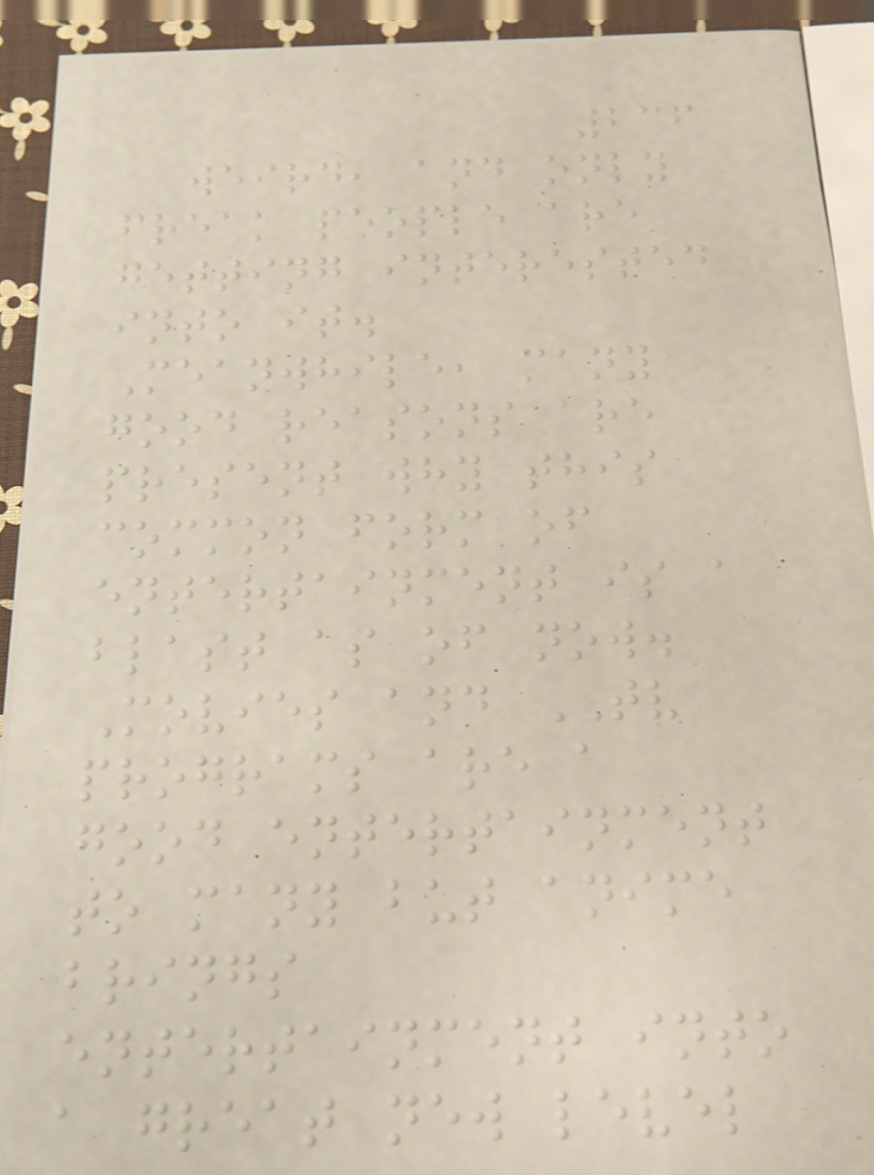236
weird, and only
freak people are
getting interested
into it.
Meanwhile, many
good reasons are
present why this
common form of
entertainment is a
blast as of now.
Movies and TV
programs are a
good entertainment
to many but anime
brings
entertainment into
a great new level
